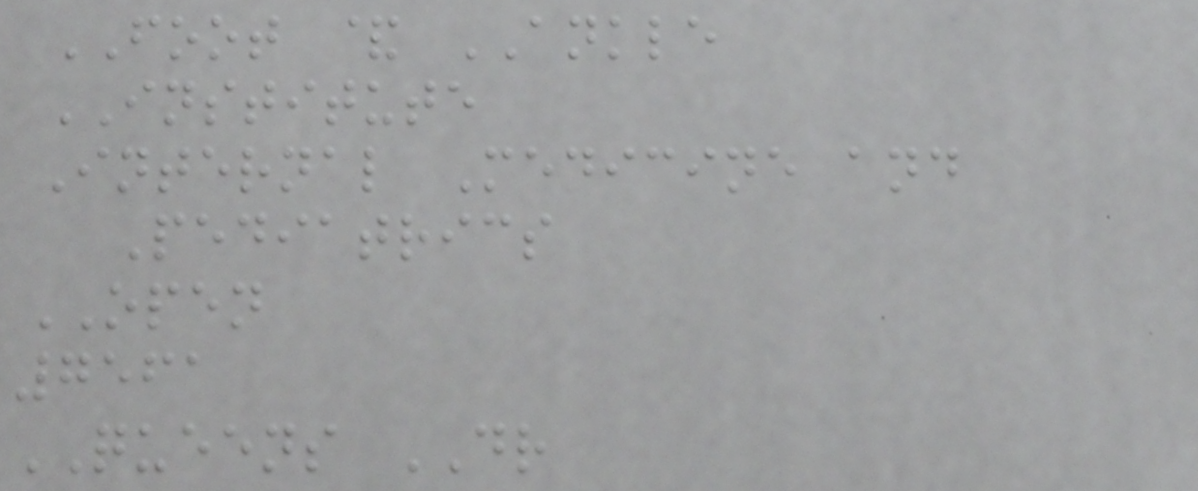FOOT & ANKLE
INSTITUTE
Internal Medicine and
Pediatrics
OPEN
7561
QUEENS DR
